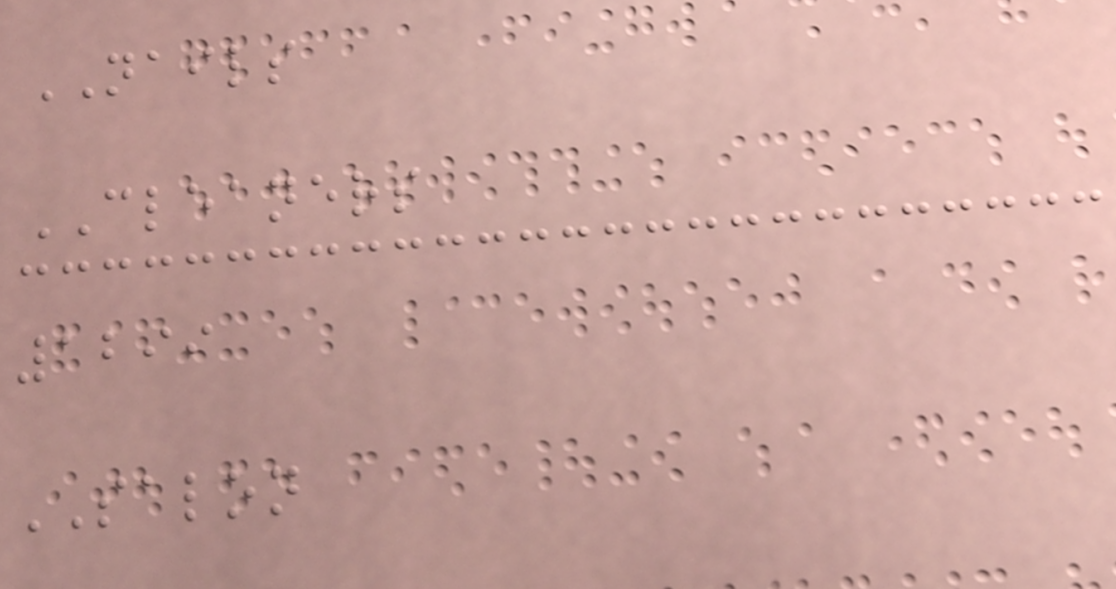NAILS
CLEANERS
1299
SALON
